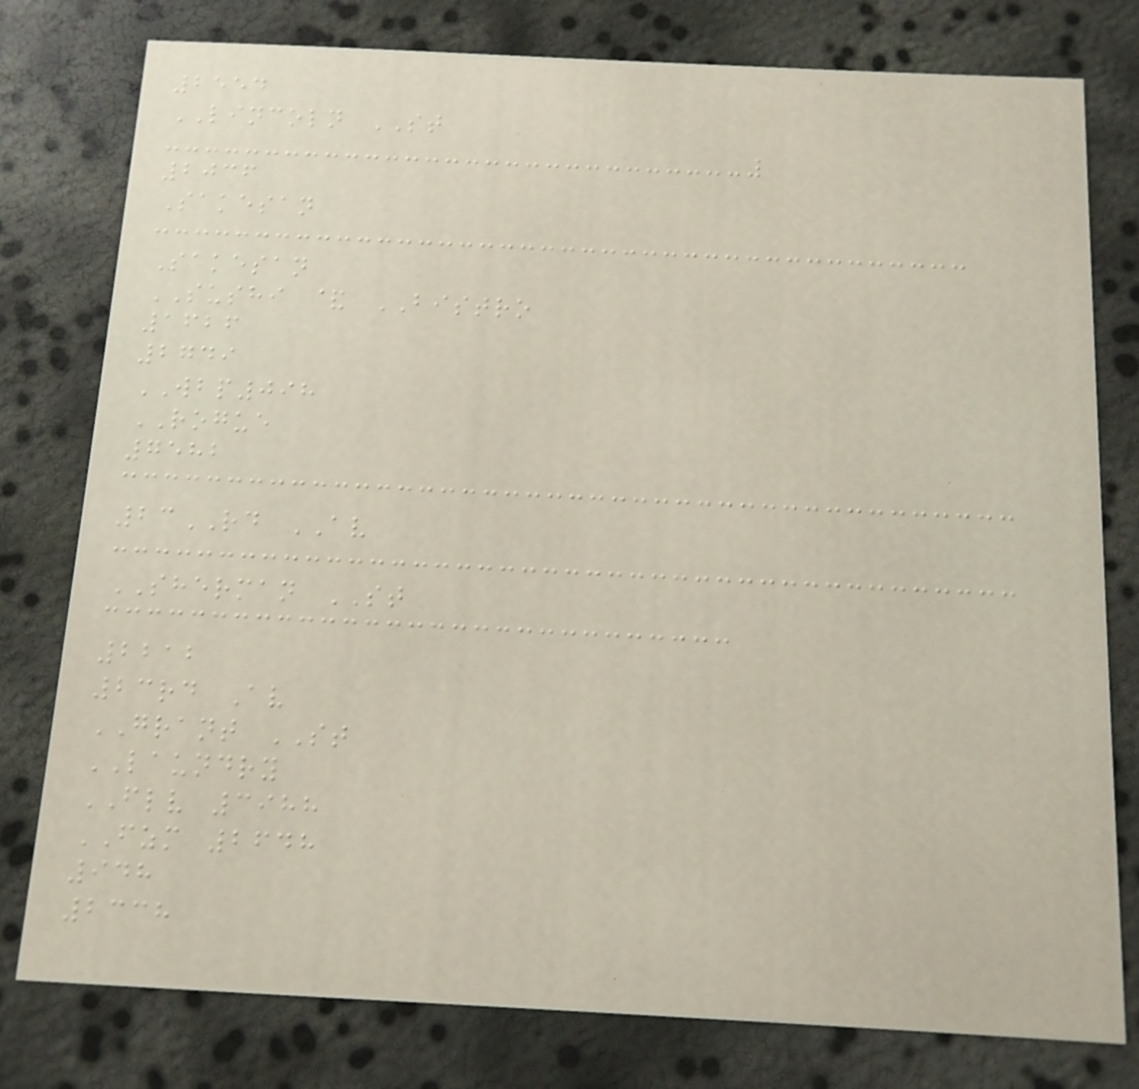2554
LINCOLN ST
2036
Sakesan
Sakesan
SUSHI & BISTRO
1626
2749
WBP098
ROGUE
7582
23RD AV
SHERMAN ST
2212
23rd Av
GRANT ST
LAUNDRY
FLV 3988
FZM 2648
948
2338
